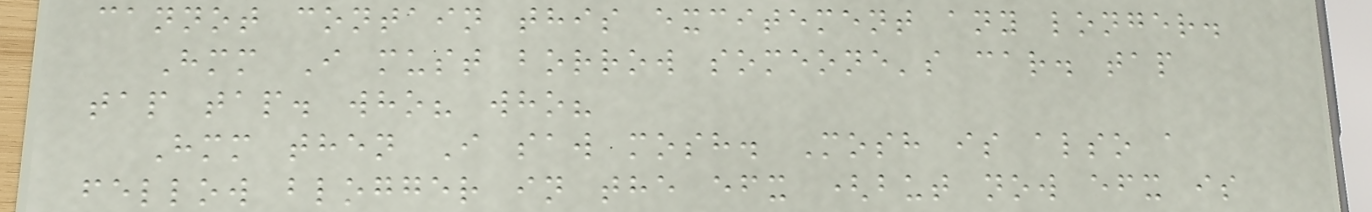cannot contain this excitement any longer.
Hmm I must borrow someone's car. tap
tap tap. who? who?
Hmm then I saw mosh. Mosh is also a
fellow blogger in the efx (but now efx is
